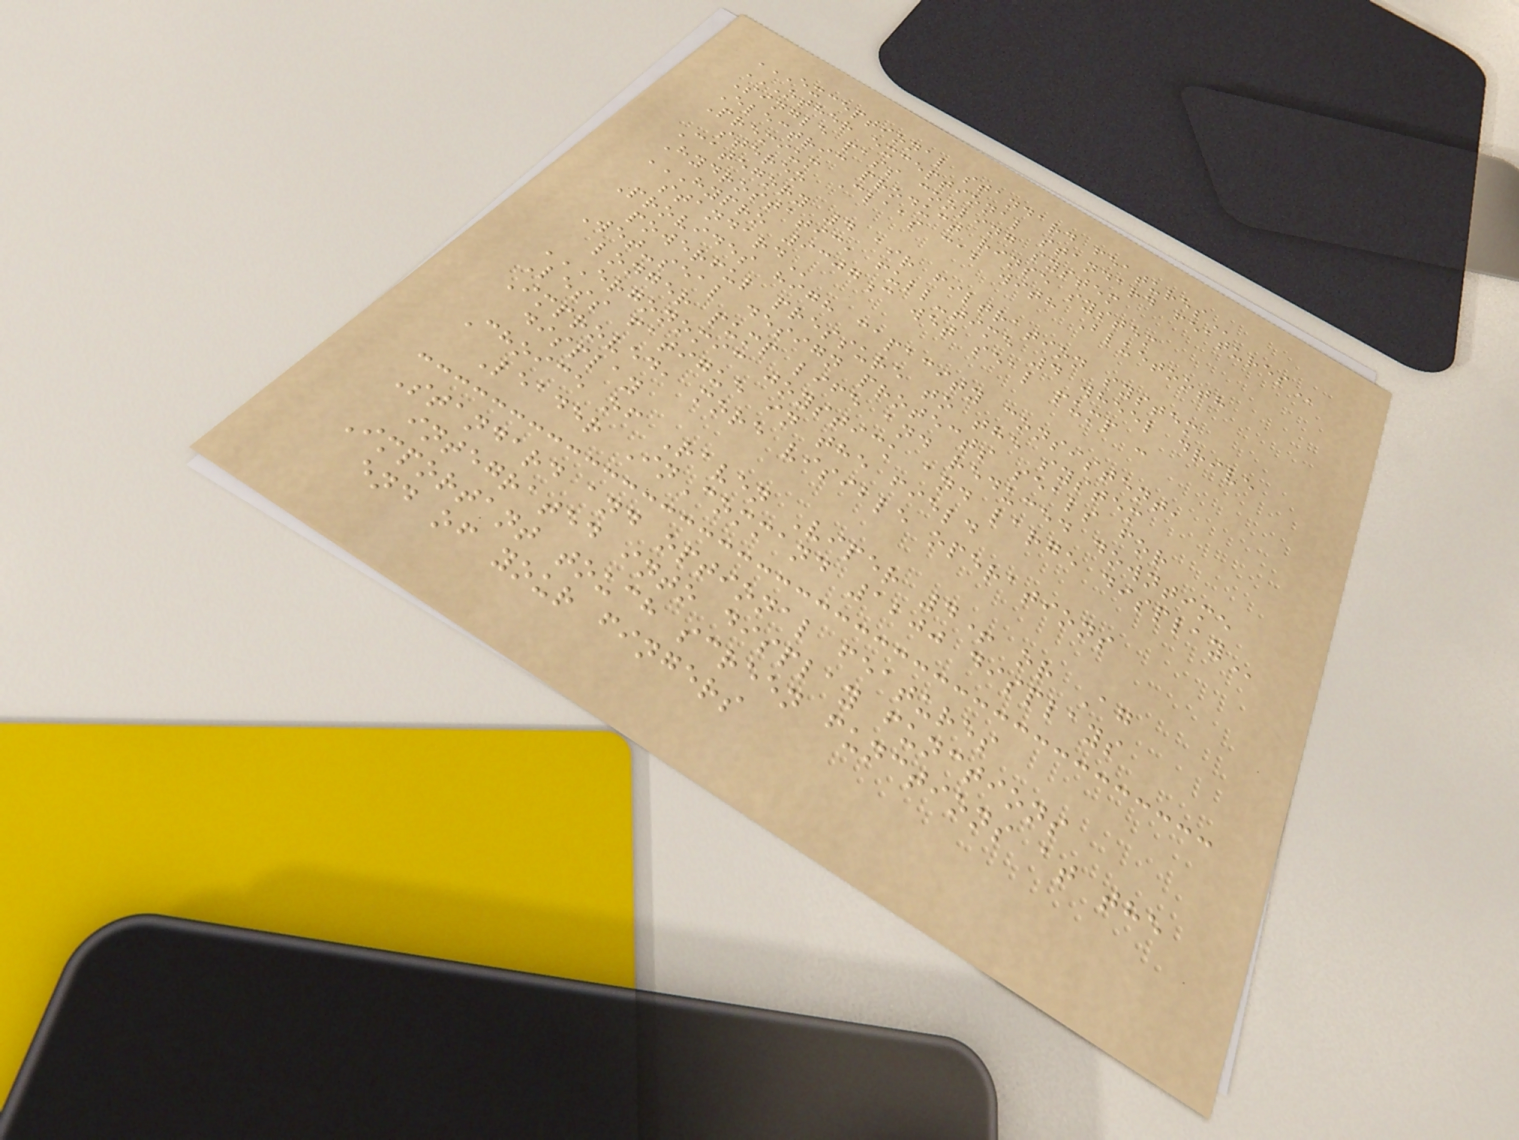EXCEPTIONAL STANDARD FEATURES
OTHER EXCEPTIONAL STANDARD FEATURES
Single pass cooling system
Electric product rinse system
Premium Claas cab with Bluetooth
stereo
Category 4 air filtration system
Hydrostatic, full-time 4 wheel drive
HYPRO 9307C WET SEAL PUMP -
STANDARD
Provides high capacity consistent,
powerful pressure to the system
Wet-seal design protects seals for
longer pump life and reduced downtime
ERGONOMIC JOYSTICK AND LARGE DISPLAY
Less fatigue in the field
Improved, more visible operations
display
Choice of Raven Viper 4+ or Ag
Leader InCommand 1200 displays
Standard and optional features
integrated into display functions
Important touch screen functions at the
end of your fingers
